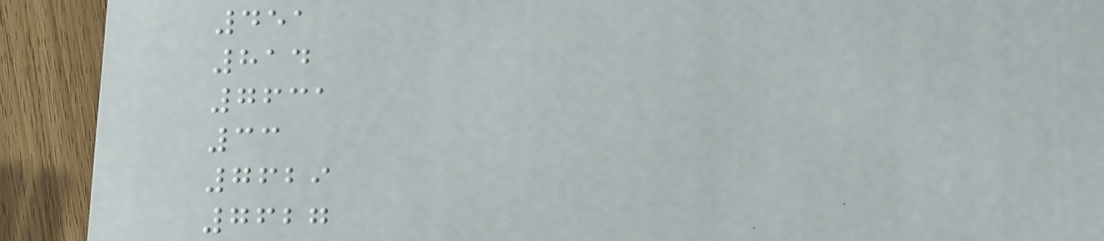451
814
7631
33
7629
7627
